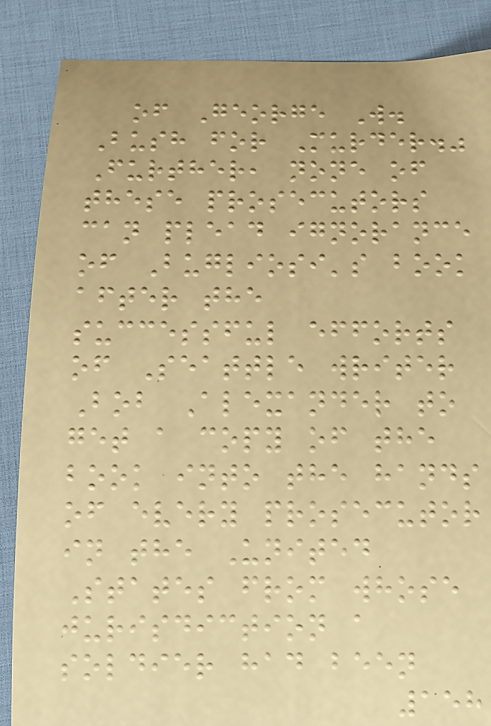of George W.
Bush for Murder."
Further, none of
these prosecutors
can plead ignorance
of Bugliosi's book
after the
successful efforts
of Seattle writer
Bob Alexander to
get a copy of the
book into the hands
of every prosecutor
in the United
States from whose
jurisdiction a
soldier had been
158
